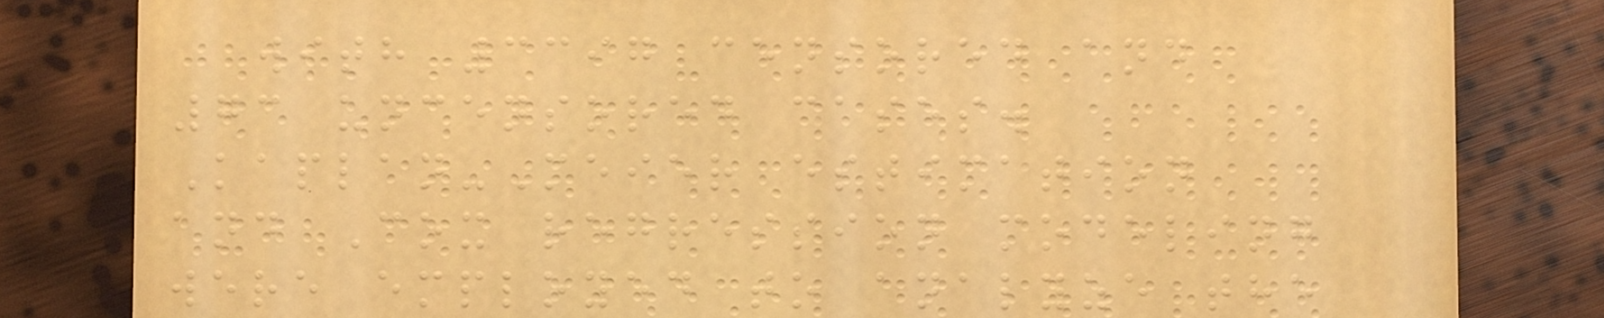with 3397 censored and
73 uncensored cases.
Kaplan-Meier estimation
and Cox regression modeling
were employed to analyze the
